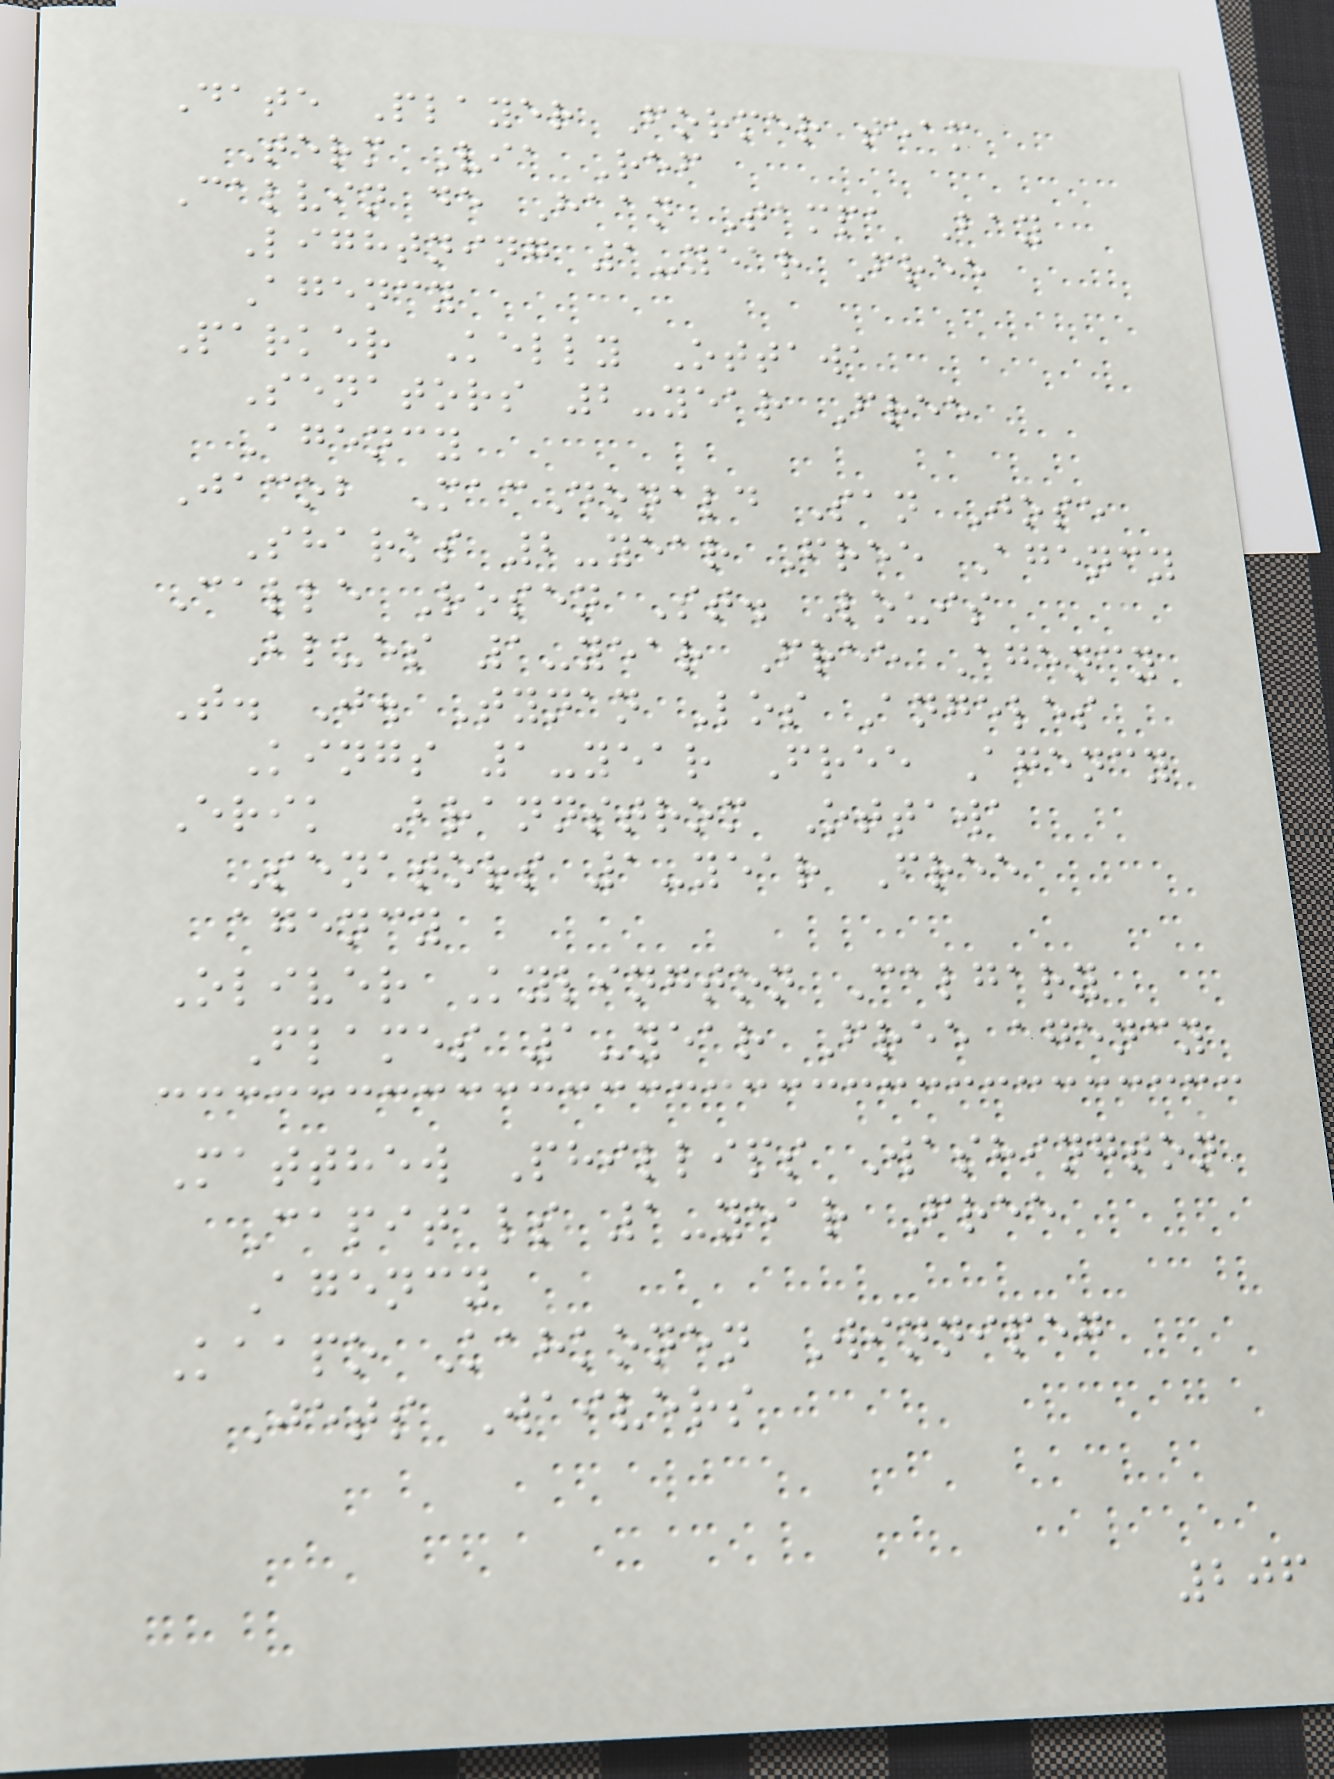Date Player Former team
Term Via Ref
Calvin de Haan Tampa Bay
Lightning 1-year Free
Agency
Parker Kelly Ottawa
Senators 2-year Free
Agency
Jacob MacDonald San Jose
Sharks 2-year Free Agency
Calle Rosen St. Louis
Blues 1-year Free Agency
T. J. Tynan Los Angeles
Kings 1-year Free Agency
Erik Brannstrom Ottawa
Senators 1-year Free
agency
Oliver Kylington Calgary
Flames 1-year Free agency
Matthew Phillips Washington
Capitals 1-year Free
Agency
Kaapo Kahkonen Winnipeg
Jets Waivers
206
